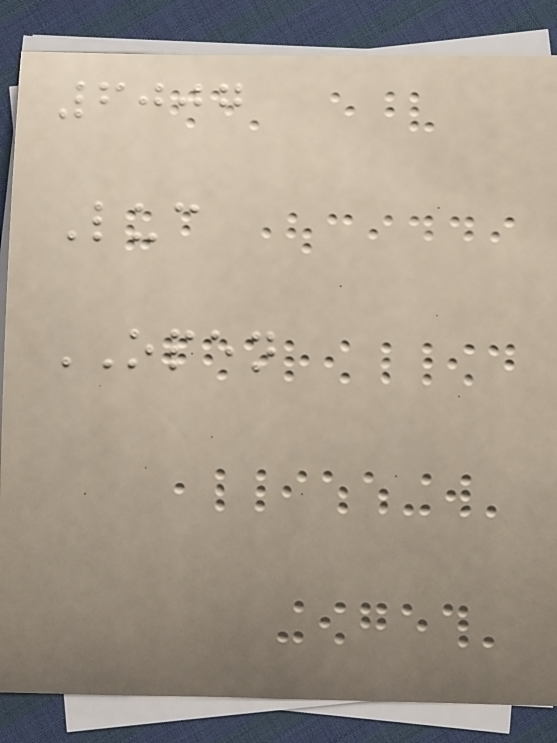6007
Luc
OPEN
